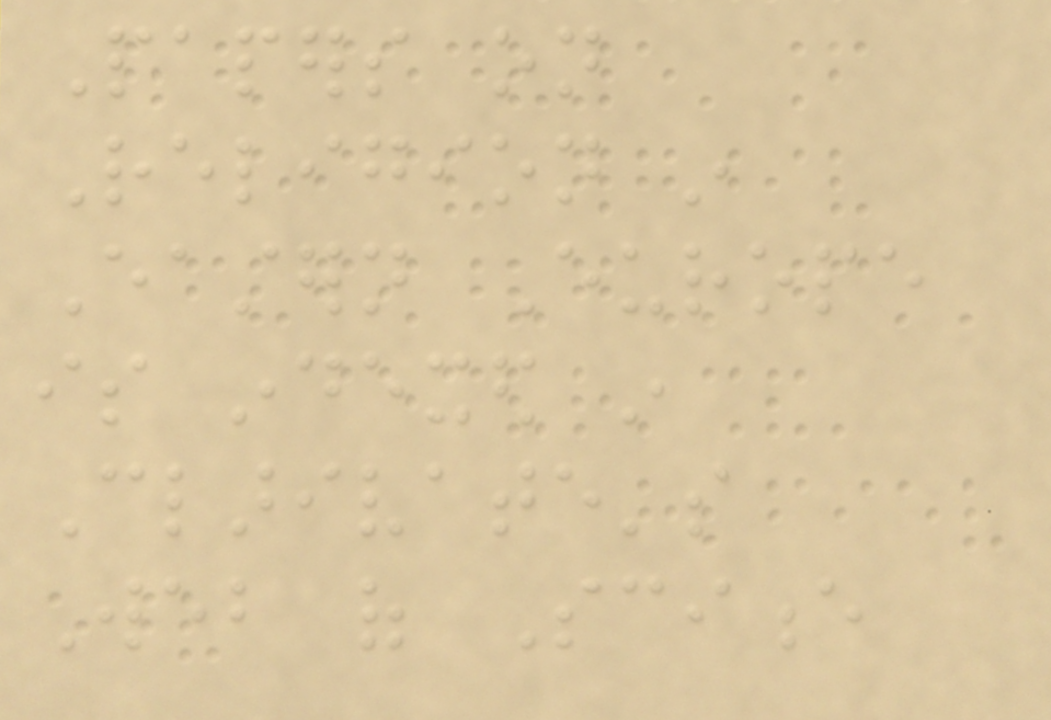Papers on
Religion in
Eastern Europe
is indexed in
Clarivate's
Web of Science
